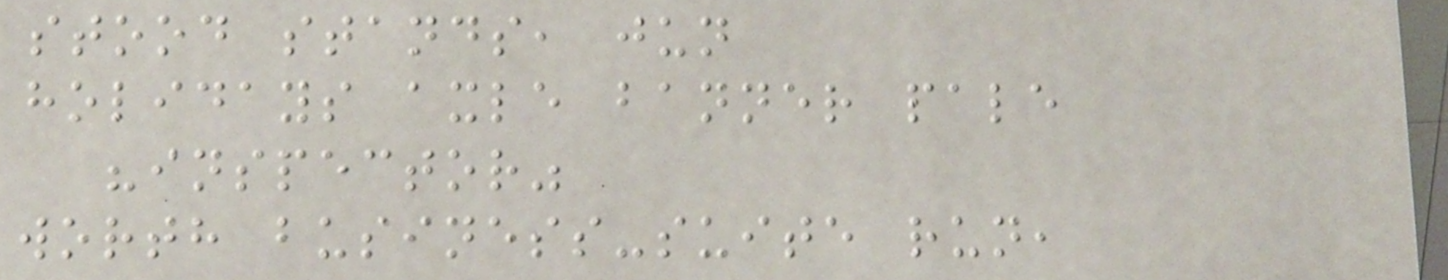stood stands, jun
holidays axle banner pale
"inspector"
worth business-suite run,
